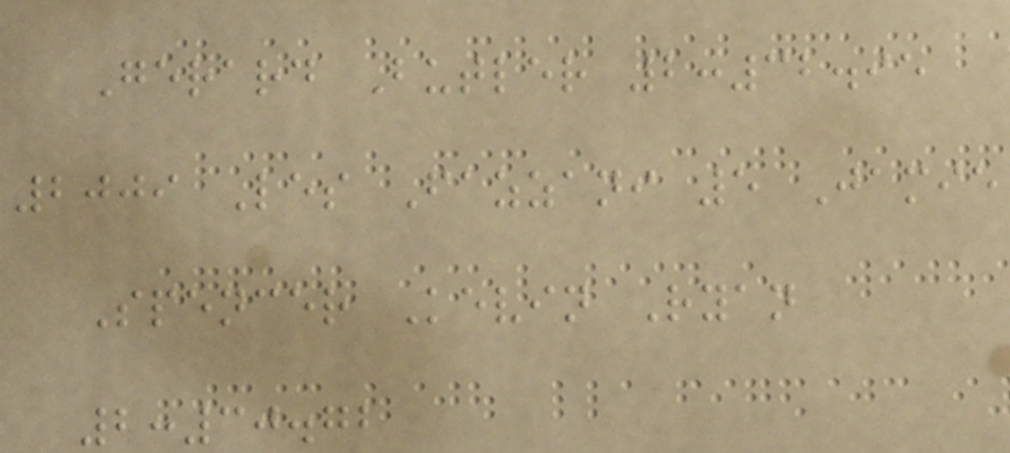Gerard Butler 2:32.95
2009 Les Fazzani 5 Jamie
Spencer Kevin Ryan
2:30.72
